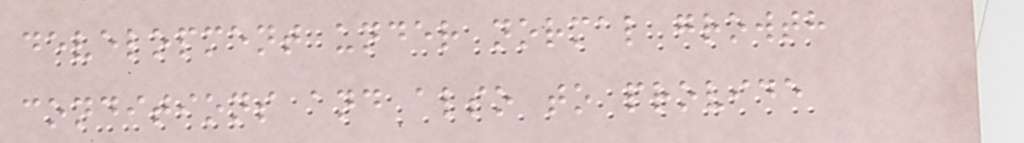development under normal growth
conditions and also to provide
